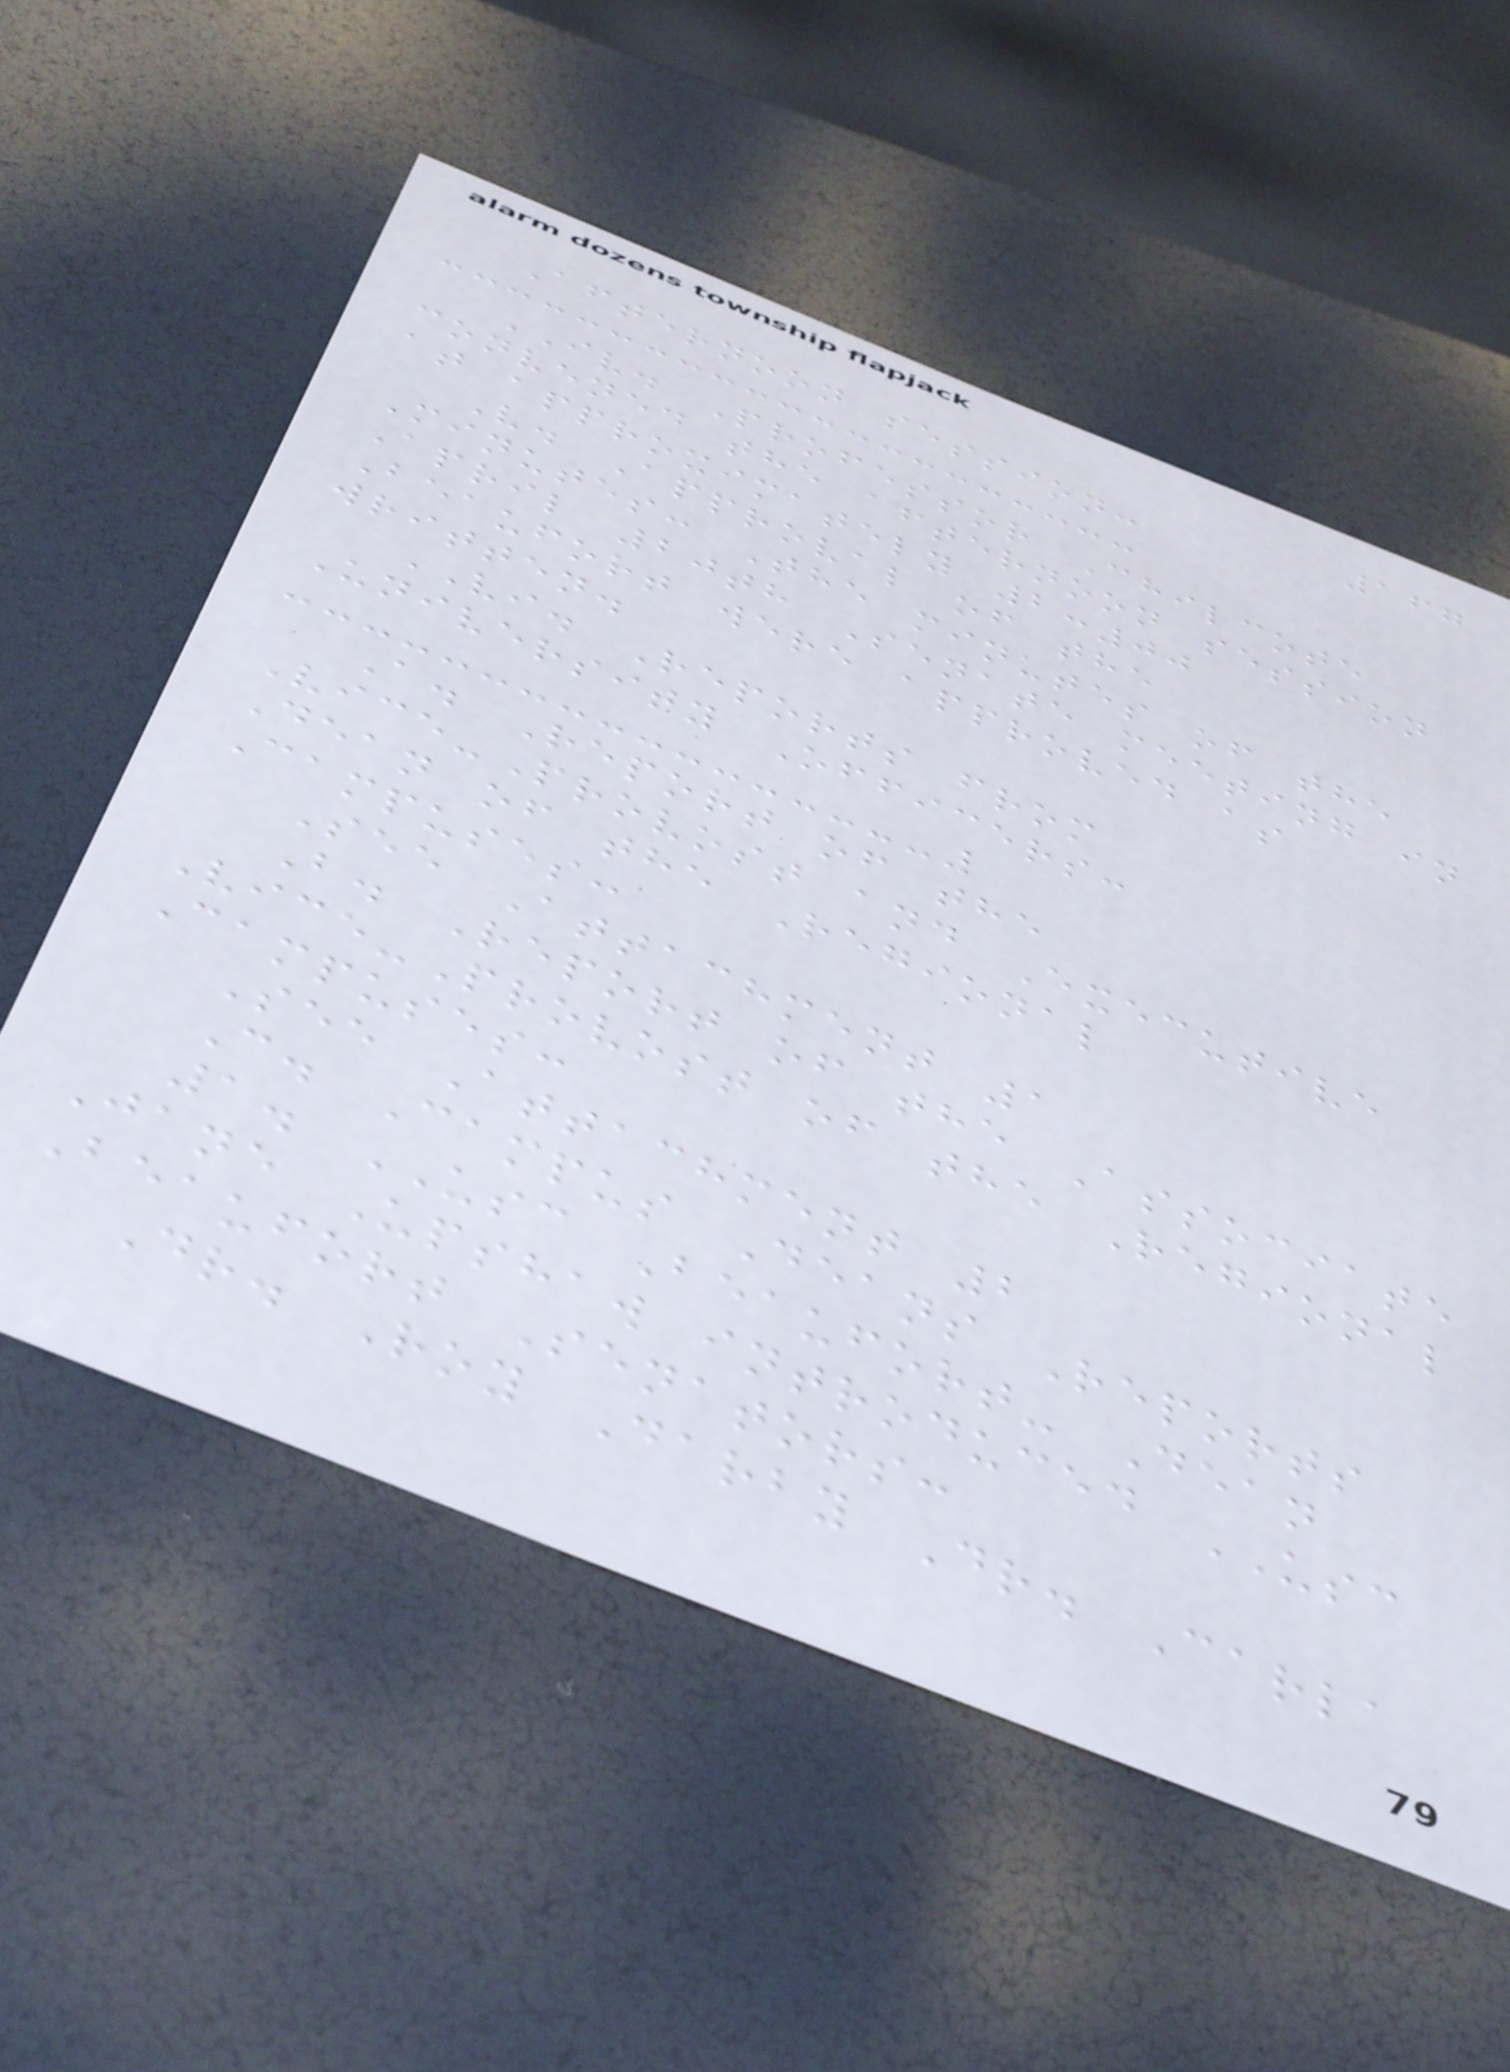167
Afternoon session:
IV. Professor Chilcote
convened the afternoon session
at approximately 2:00
V. Approval of the
Minutes: The minutes of the
April 20th Senate meeting in
Beaufort were approved as
written.
VI. Reports from
University Officers:
A. Report of the
Vice-Provost and Executive
Dean of the Regional
Campuses:
See Attachment 1
B. Report of the Associate
Vice-Provost of the Regional
Campuses:
See Attachment 2
C. Campus Deans Reports
1. USC Beaufort- Dean
Jane Upshaw introduced USC
Beaufort Senators:
Dr. Roy Darby Dr. Carla
